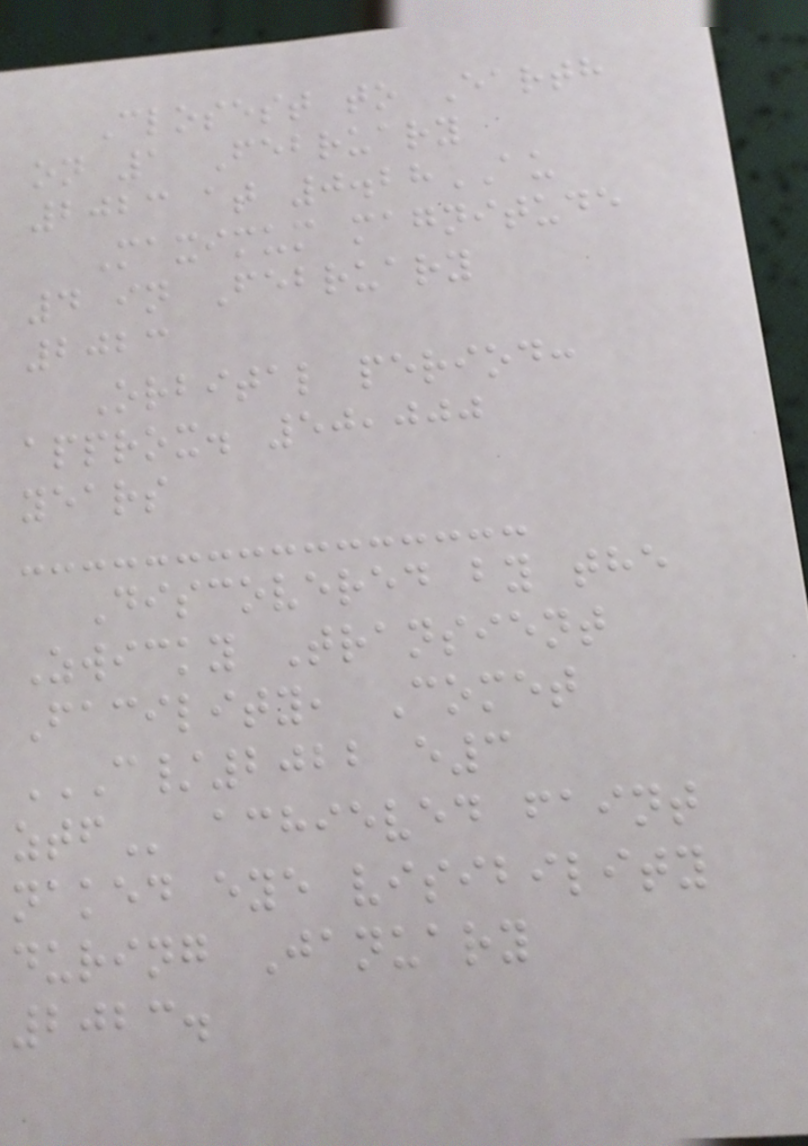Closest to Earth
on 1 February
2023 at 0.28AU
Maximum magnitude
4 in February
2023
Orbital period:
approx. 50,000
years
Discovered by the
Zwicky Transient
Facility, Comet
C/2022 E3
ZTF achieved faint
naked eye visibility
during January
2023.
